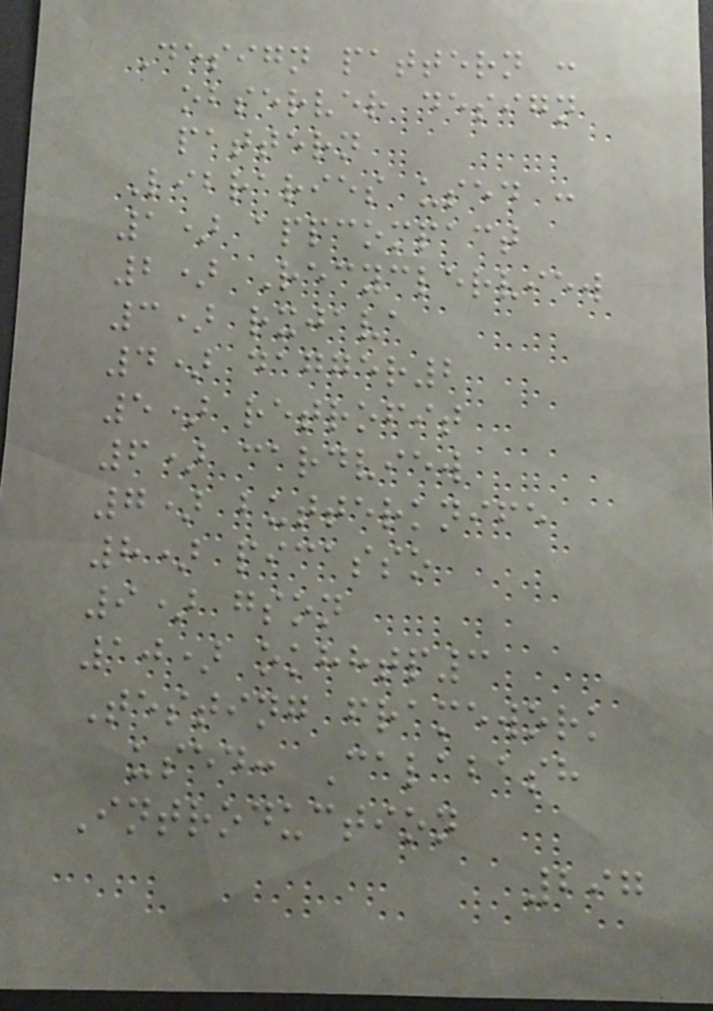Design pattern :
observer design
pattern
Libraries used :
1) appcompact
2) Recyclerview
3) rxjava
4) dagger2
5) retrofit
6) cardview
7) butterknife
8) picasso
9) gson
10) okhhtp3
Testing framework
used: Calabash
Introduction
297
